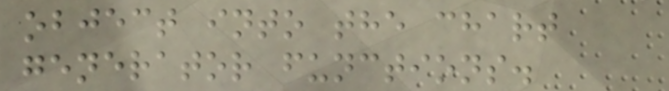object into the chart
generator functions.
